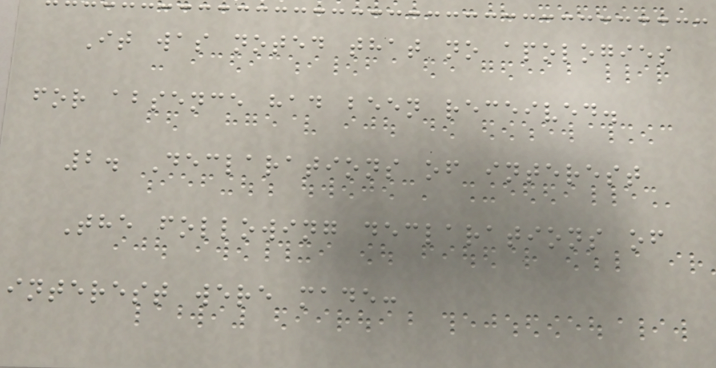It was noted that no apologies
for absence had been received.
2. Declarations of interest
The following declarations of
interest were made:
